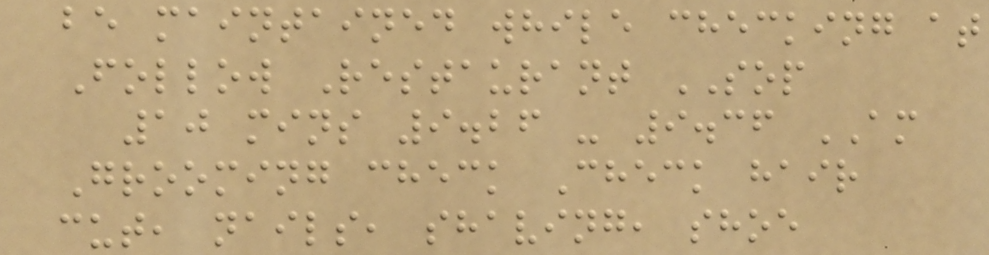be maintained while checking at
Follow Restaurant SOP
10 mins 9.26 - 9.36 AM
Grooming check Check hair
cut, nails, shaving, shoe
